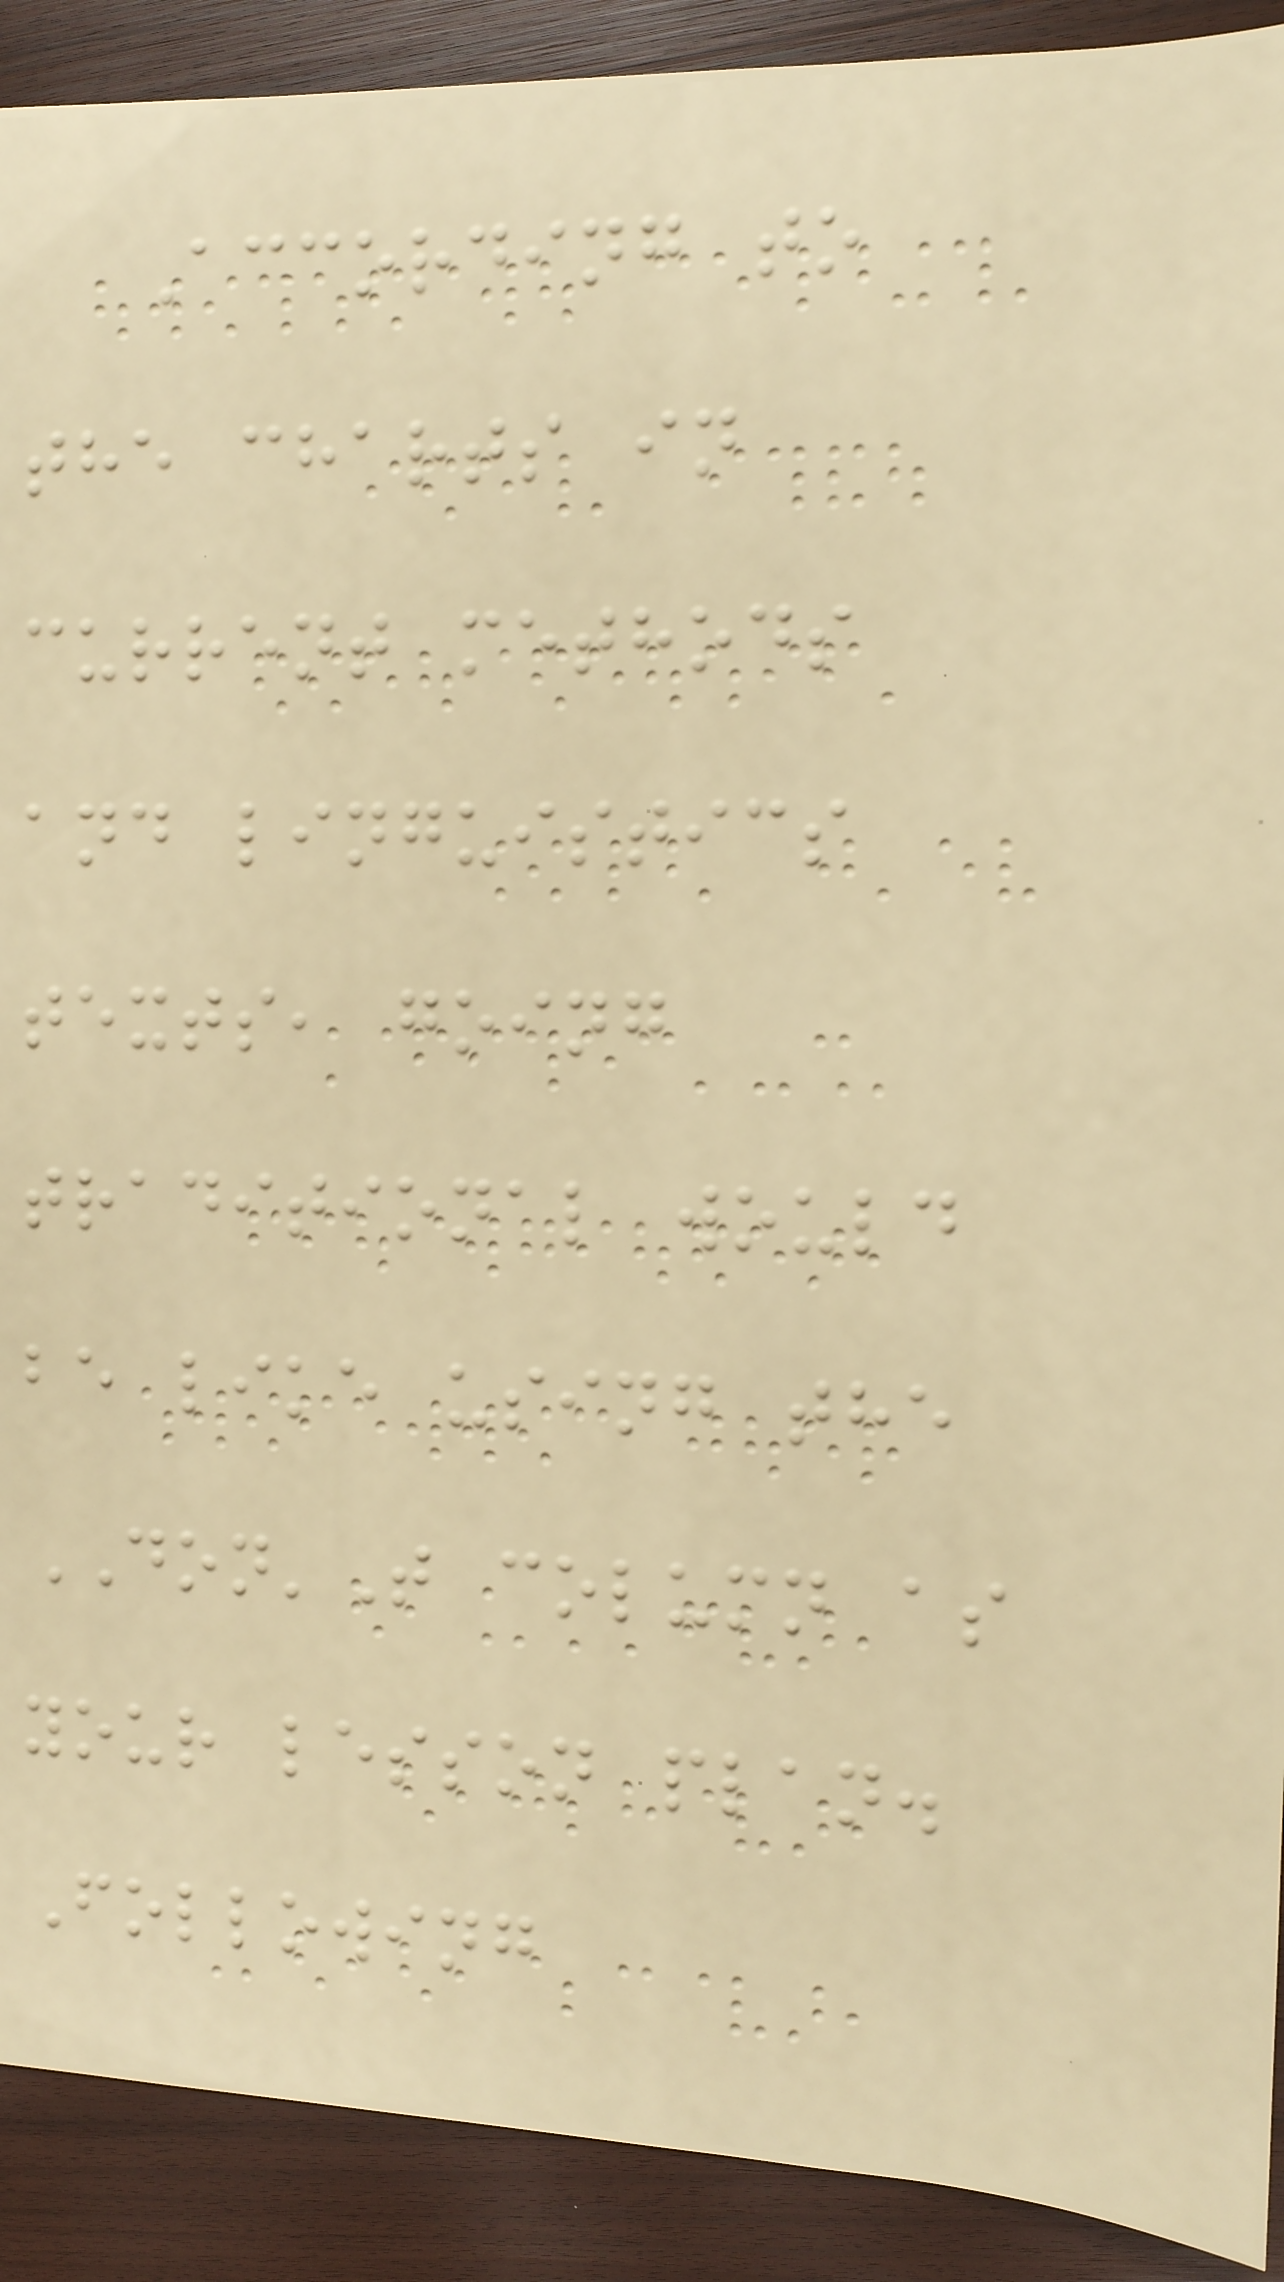According to
the charts in
current methods
and linguistics
texts, going
traditional would
be like using the
DON'T column as
your lesson plan.
Following
